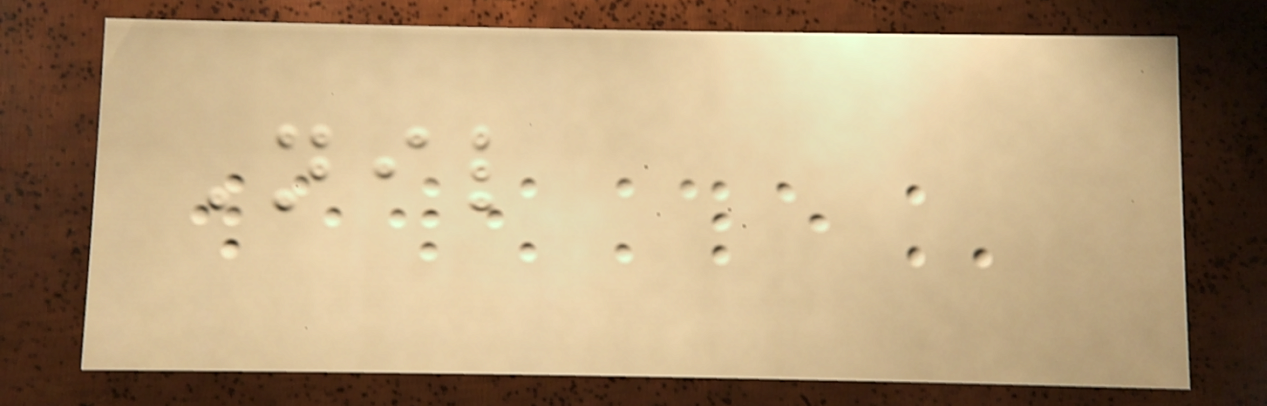Nil
